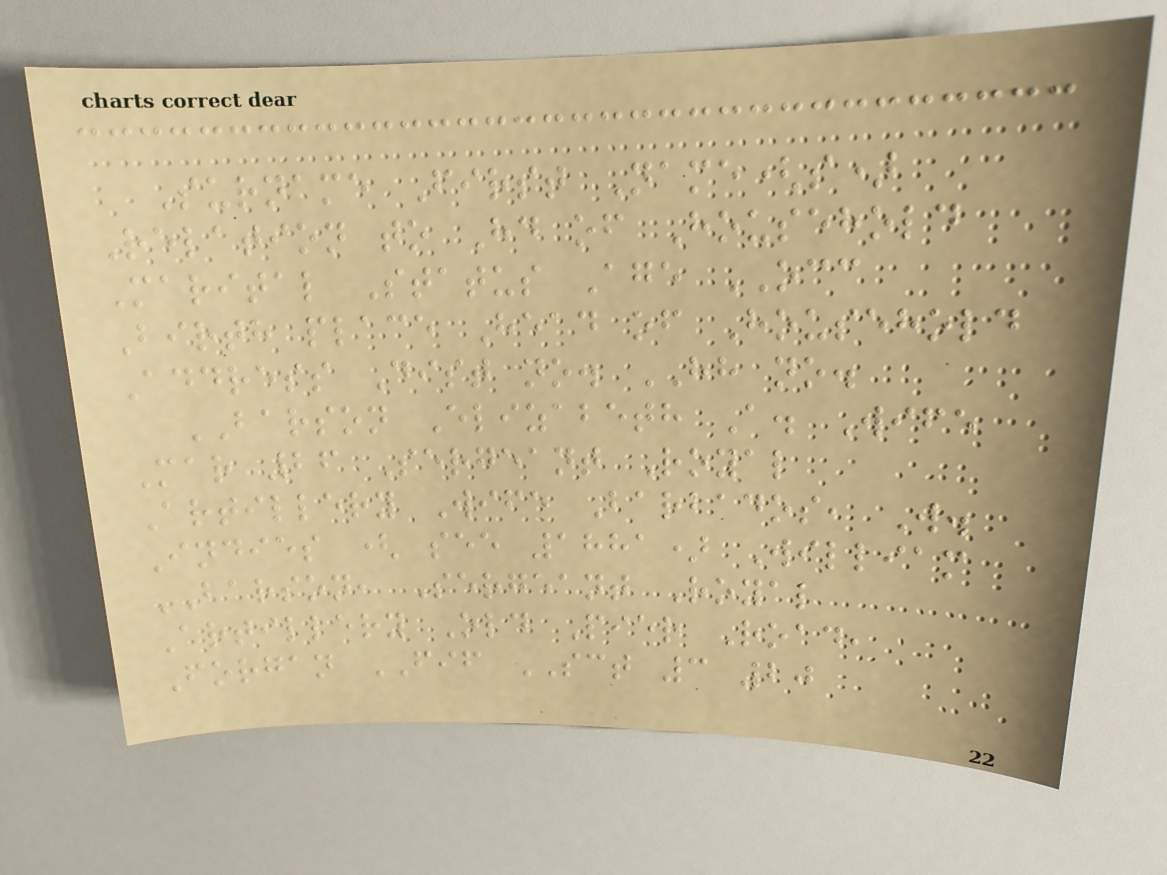Surname First Name(s)
Relation to Hd of Household
Marital Status Age OCC
Birth place Head of Household
Address Dist no. HH no.
BARSON Elizabeth A. Wife
Mar 26 Sergeant Royal
Artillery Wife Barbados, W.
Indies ( see 1881) William
BARSON, Sergeant Royal
Artillery Old Pier Road,
Forgan FIF SCT 3 20
